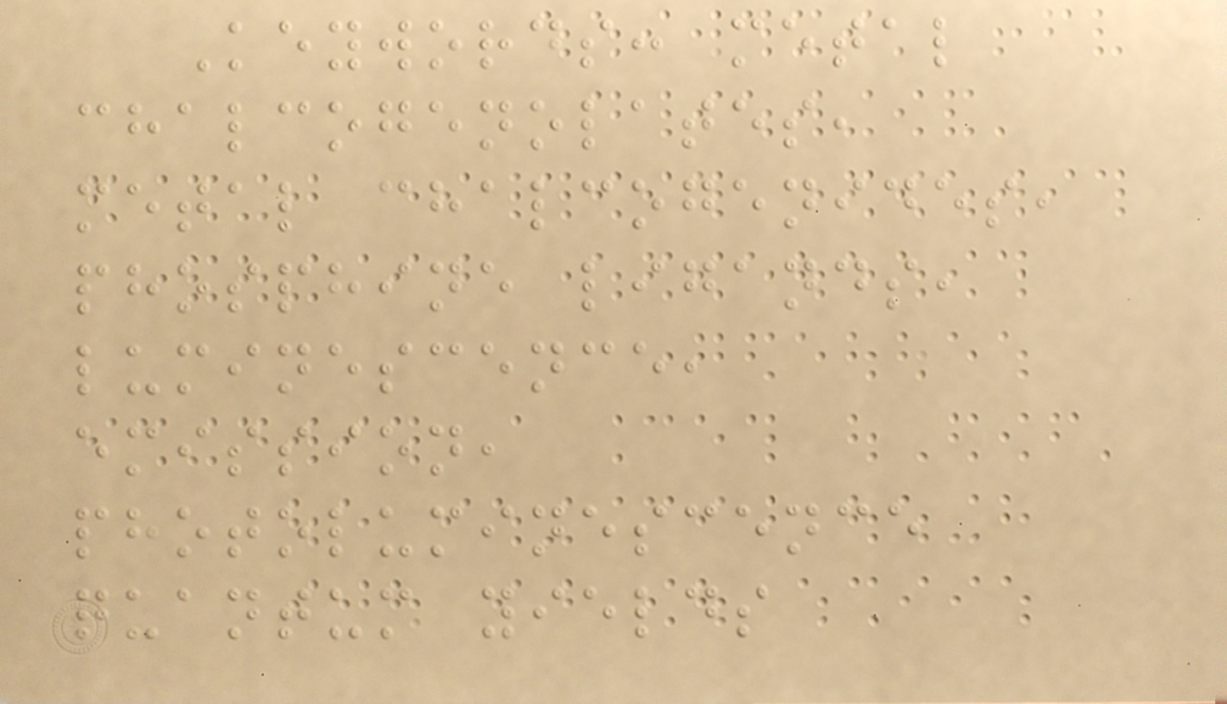Keywords: metal
chalcogenolates,
metal chalcogenides,
phosphine ligands,
luminescence,
emission,
photoluminescence
quantum yields
